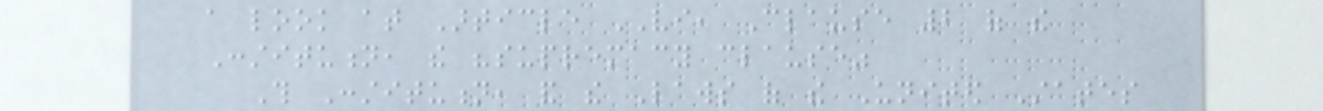a look at Article VI, Clause 2 of the
Constitution, the "supremacy clause"
This Constitution, and the Laws of the United States
